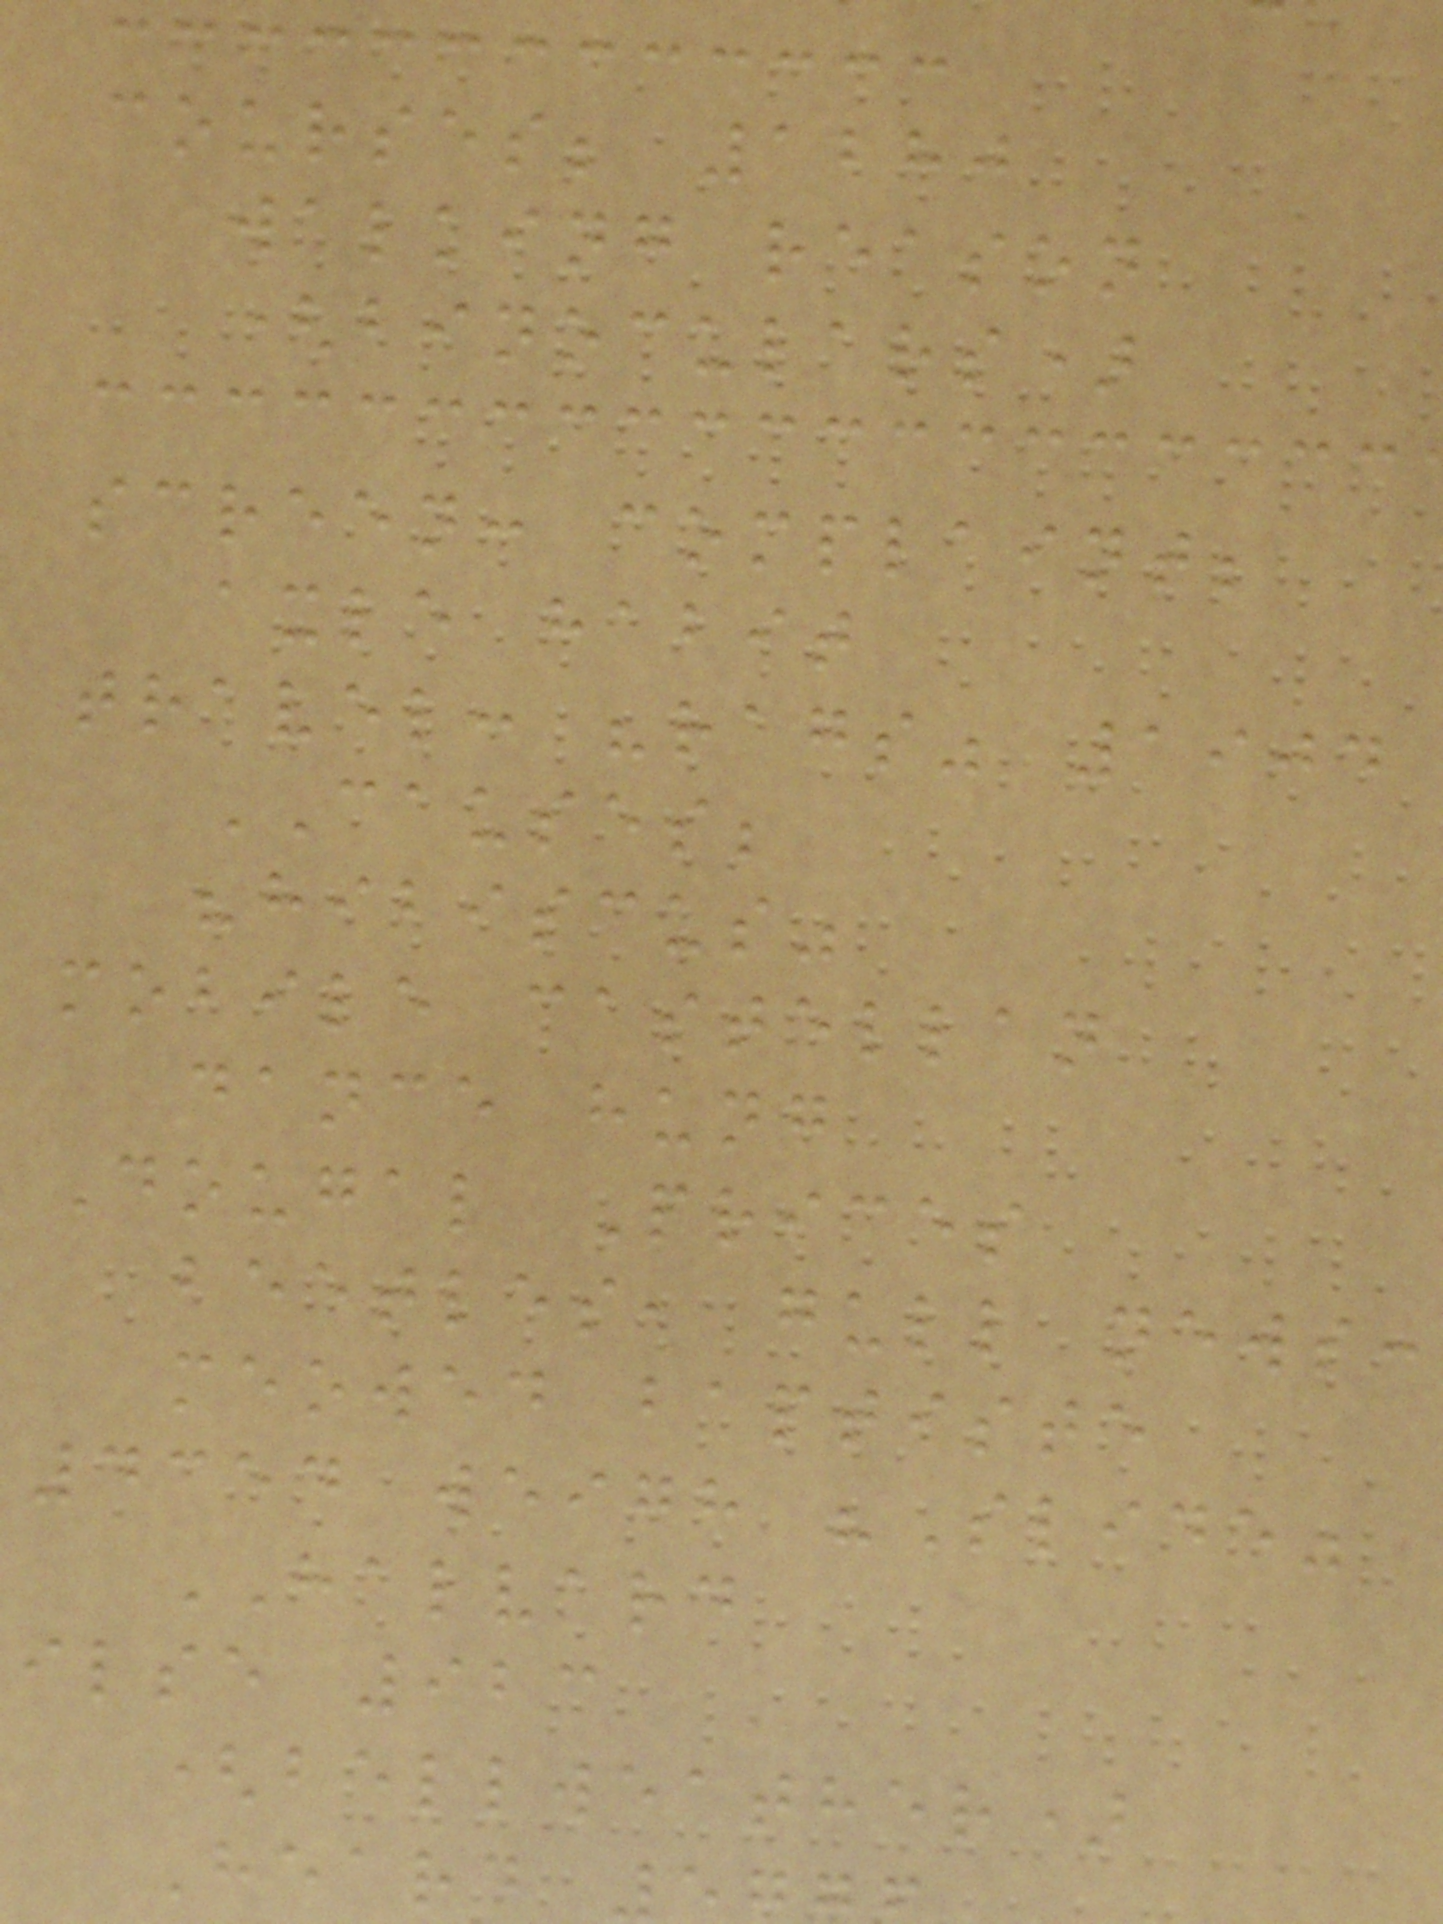courses; 1280
walking reason
(binoculars)
screen: complaint;
axle habit
travel: "rags" 1904
CAUSES;
"hibiscus"
mobile castellan
dance hung
Dougal Prices
beetles, gull news:
meowed baptiste
4354 weigh "Slide"
HALVARD
ilse 923
(bellweather)
Heard
